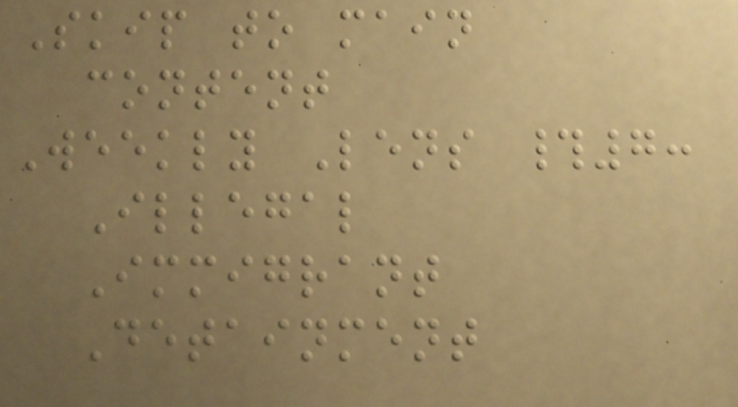Skip to main
content
Weekly Lens #7:
Illegal
Immigrant
Detainment
